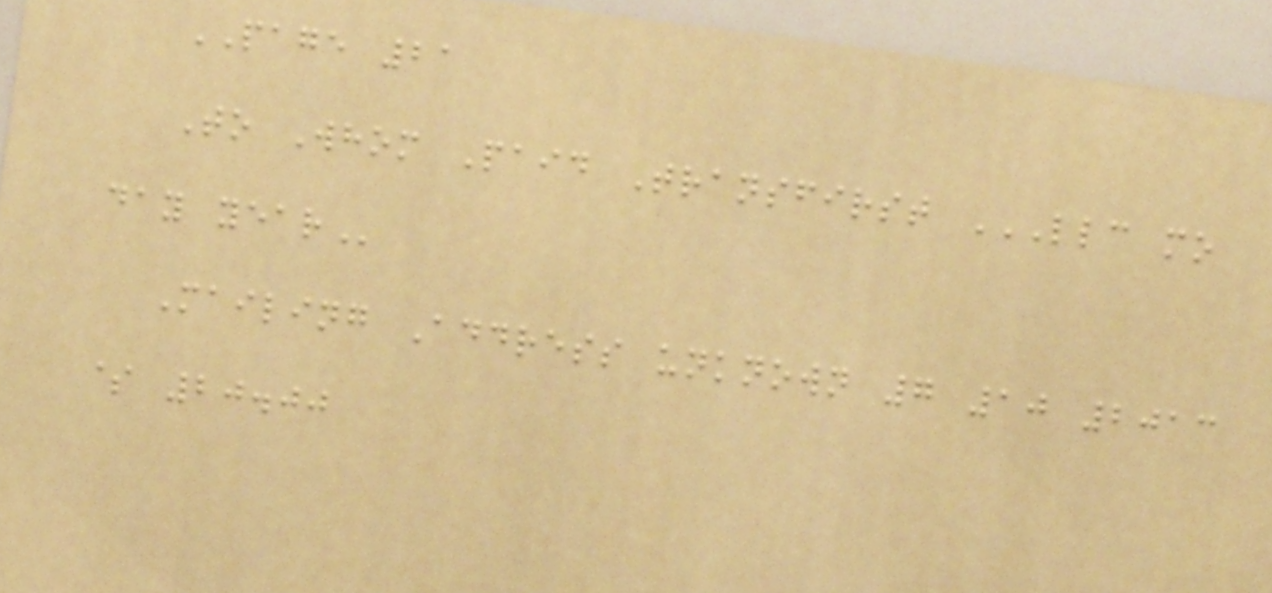PAGE 21
To Whom Paid Transfirst LLC MO
DAY YEAR
Mailing Address unknown 7 10 2013
$ 20.00
